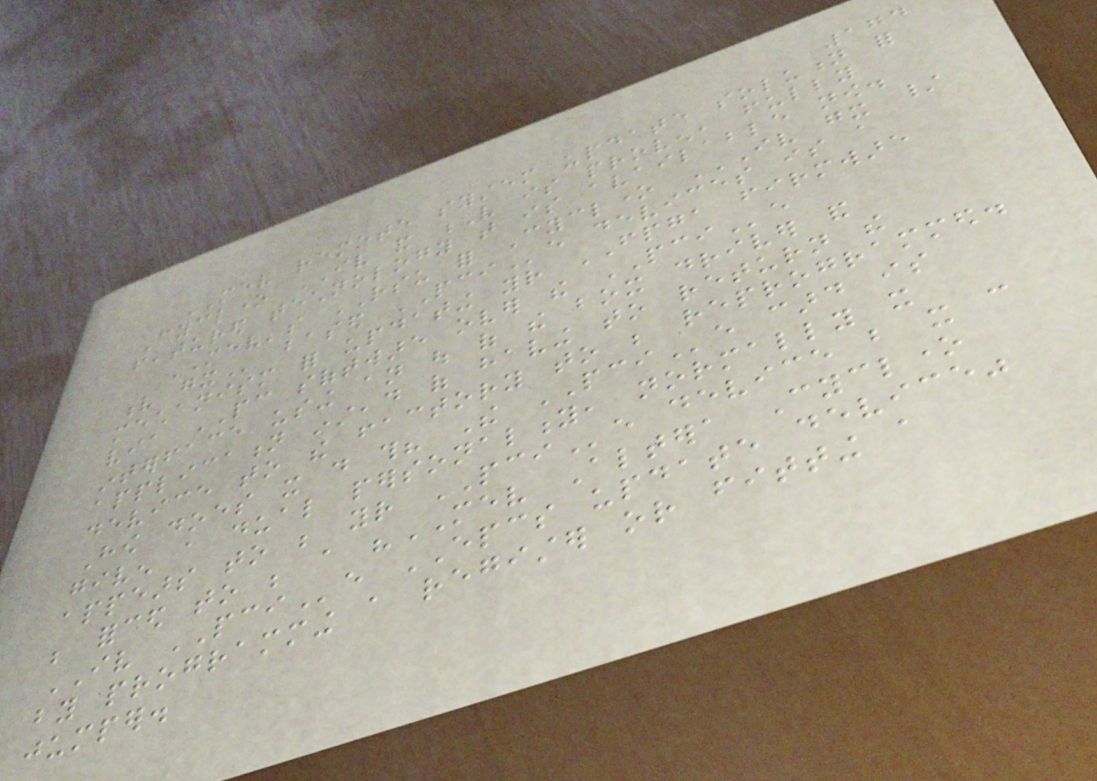174
MEV remote system update solution for
Cyclone IV and V is proven, fully
featured technology that is available now.
MEV's RSU for Cyclone IV GX /
V GX based PCIe devices is a
mechanism for updating your FPGA firmware
via PC software over the PCIe
interface using an out of the box driver and
application instead of having to return the
device to the factory to be reprogrammed.
How does it do this? The PCIe card is
given a dual personality, normally it
appears to be your PCIe device but it can
be forced to be a "MEV Altera Cyclone
IV PCIe EPCS update device"
by programming a register or fitting a
jumper.
